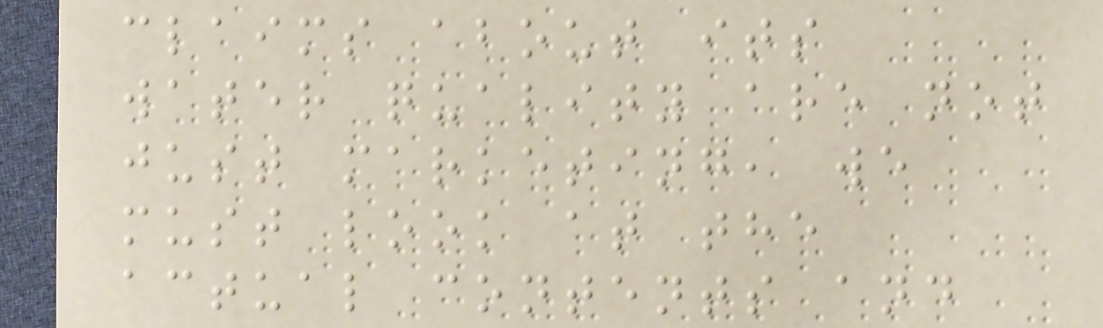claims about its
water quality are not
just marketing, we
must look at the
actual contents and
